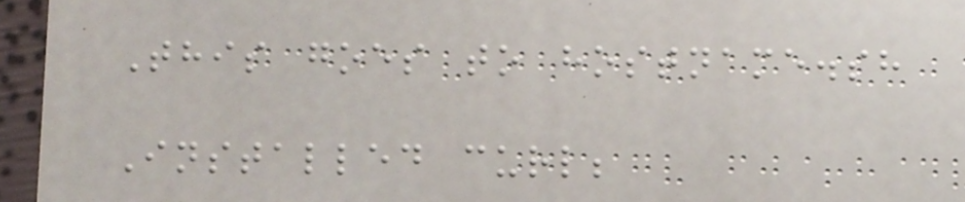This goes to hostname.sh
Installed curl;
